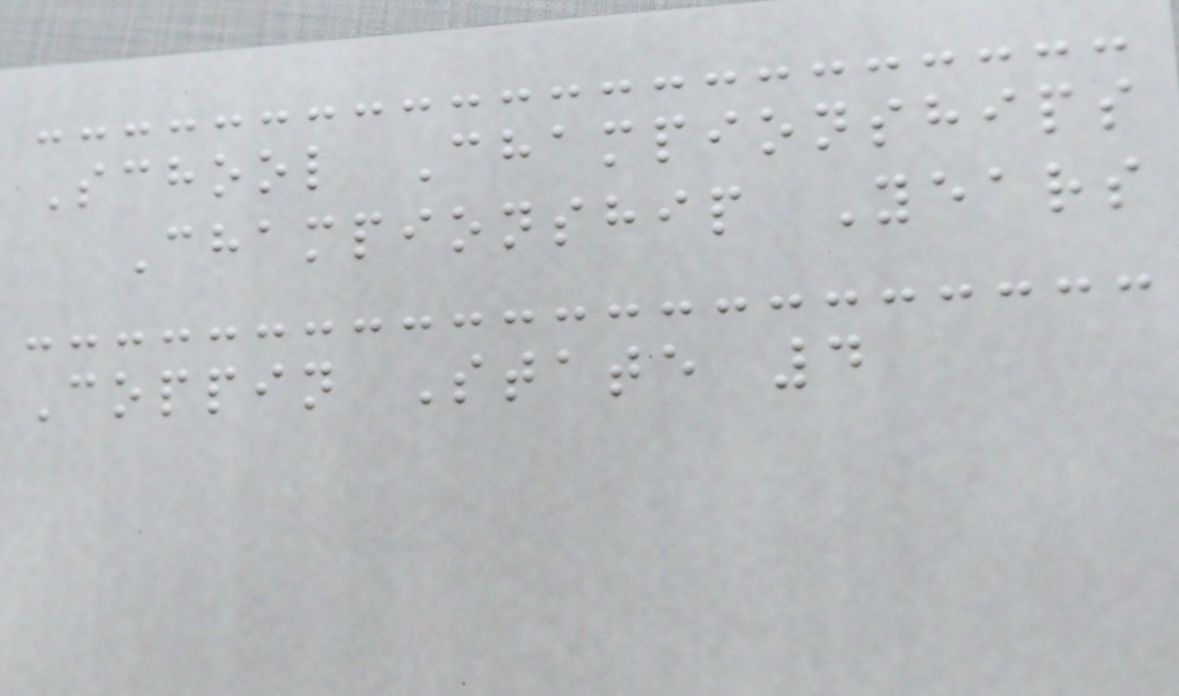School Championships
Championship Years
Coppin State 4
